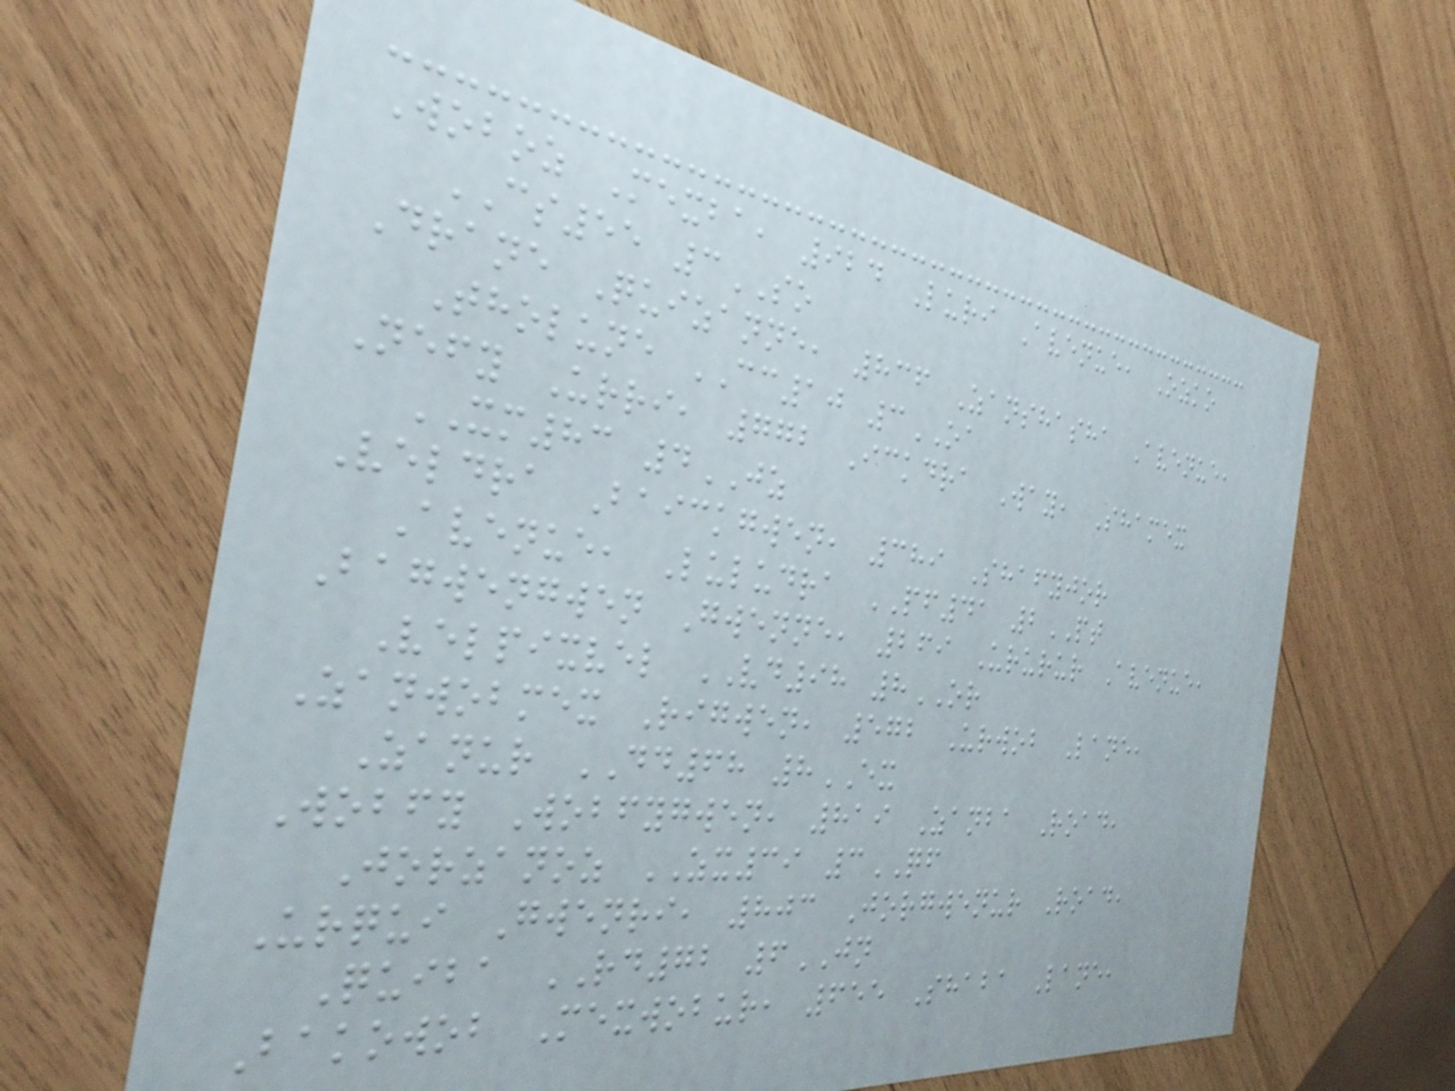Woboz Mexba, 924 Luri Avenue, Ozko
CS55 3SO
Drane Quizanne, 836 Zanshasha Avenue,
Tholune CC10 3OA
Nefy Urri, 772 Ickdra Way, Shamex
XM83 4JZ
Veldra Baickgwen, 389 Shafyjor
Avenue, Luludra PF41 2PT
Bagwengwen Gwenne, 269 Ururur Avenue,
Velpixvel VD98 8OR
Zanwobmex Rigwen, 572 Urwob Lane,
Zanur DD68 8EX
Wobfy Wobfygwen, 819 Zanba Road,
Jorzanoz ZX39 3QF
Urqui Gwenri, 803 Jorgwenur Road,
Quiba RD72 6JN
Bakowob Mexwobur, 655 Shaba Lane,
